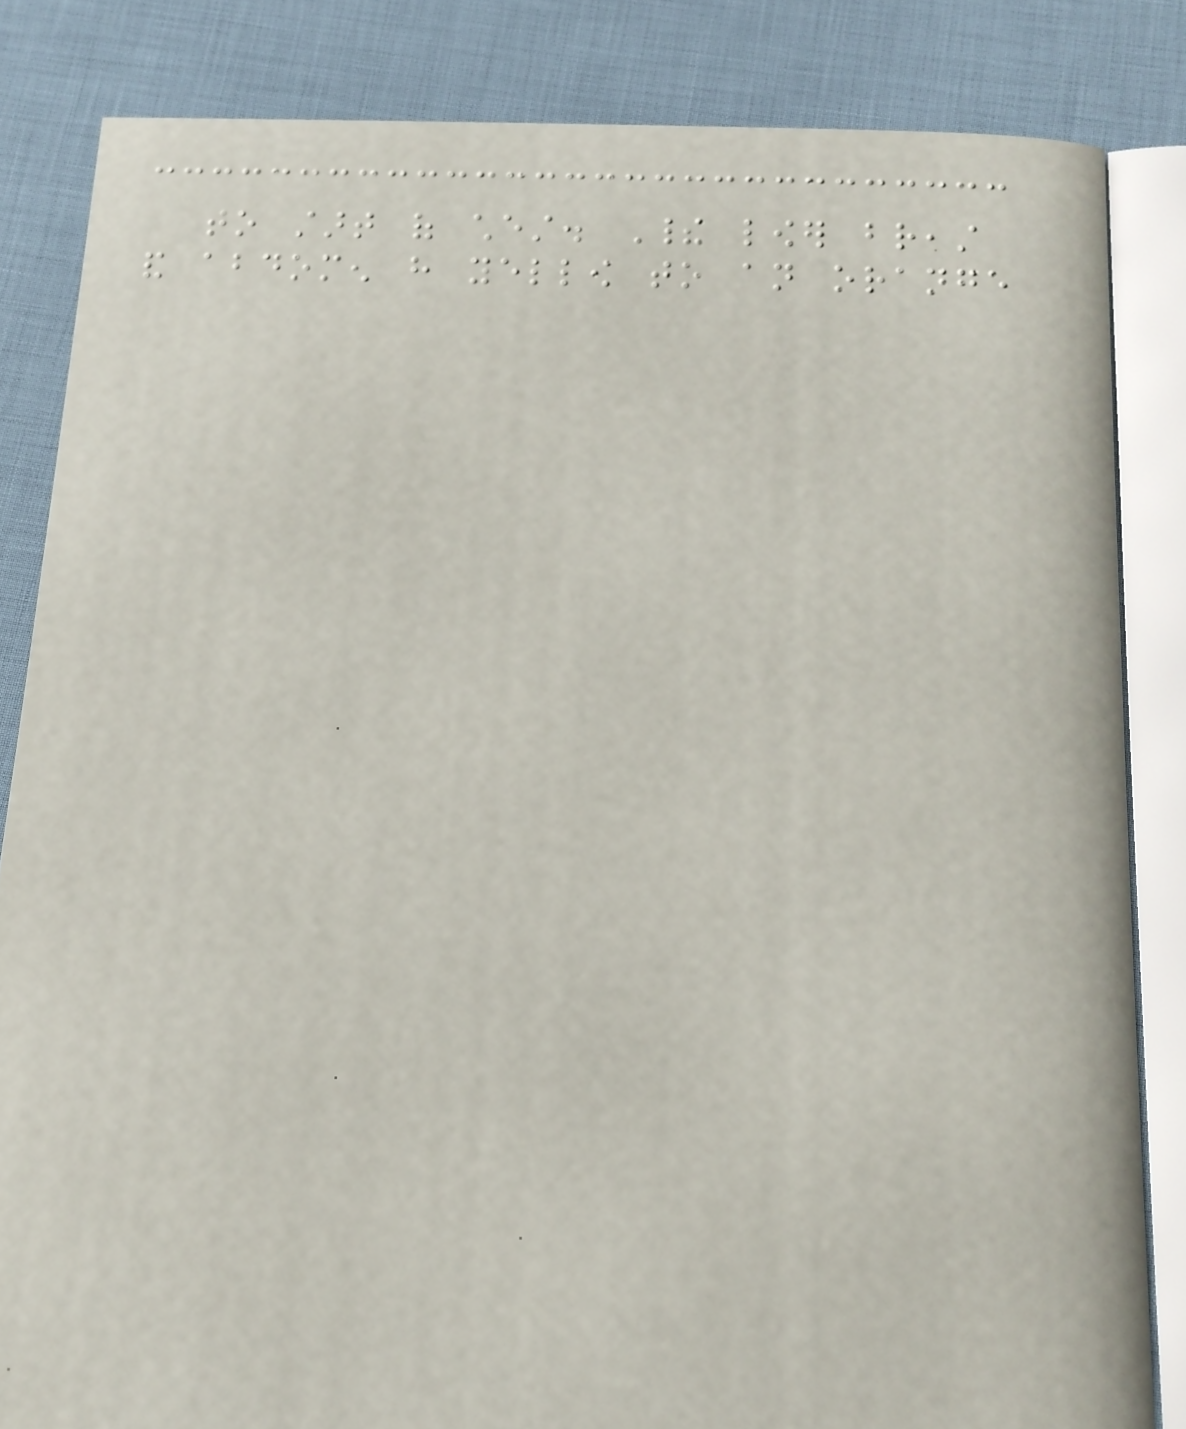to start of chest. Their lower breast
and abdomen have yellow to an orange
